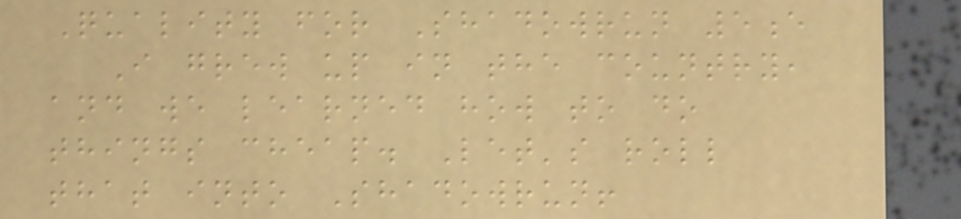Quality for Shadowrun 5e
I grew up in the country,
and we learned how to do
things cheap. Let's roll
that into Shadowrun!
